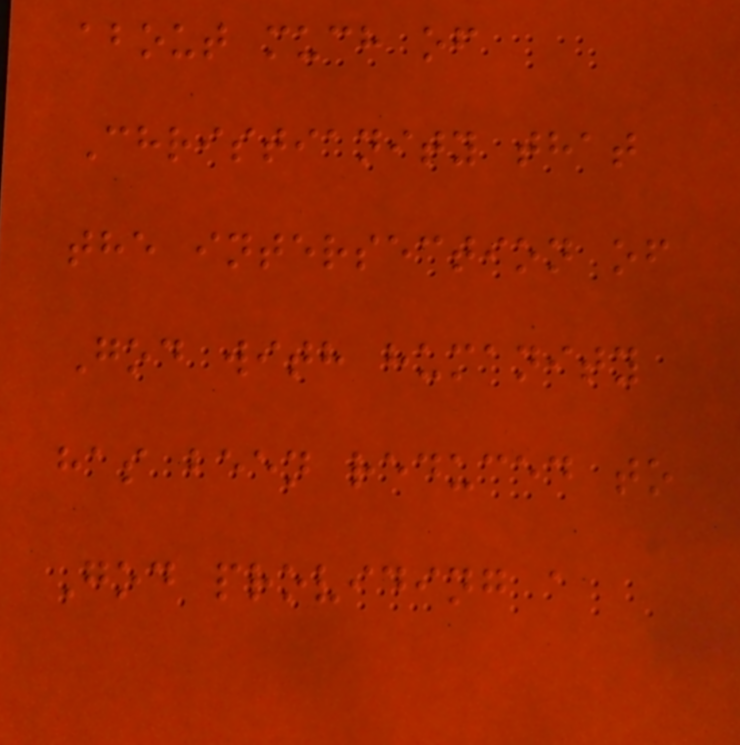about much of
Christianity that
the intersection of
God with humanity
has been reduced to
God providing a
